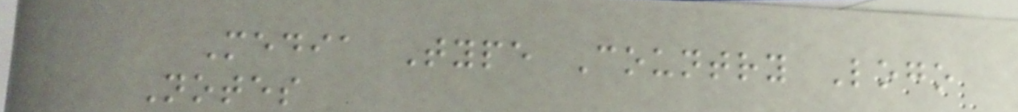Media Type Country Logo
Notes
